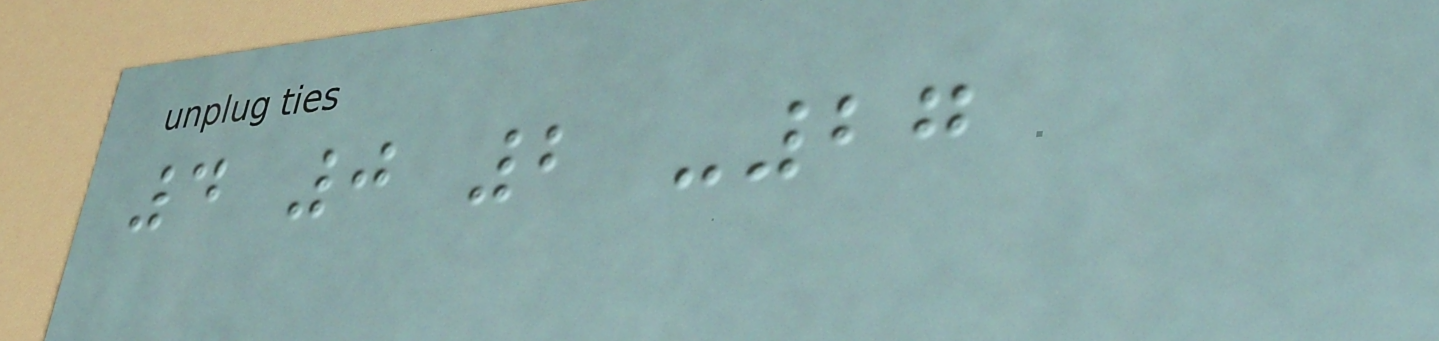4 0 2 -27
